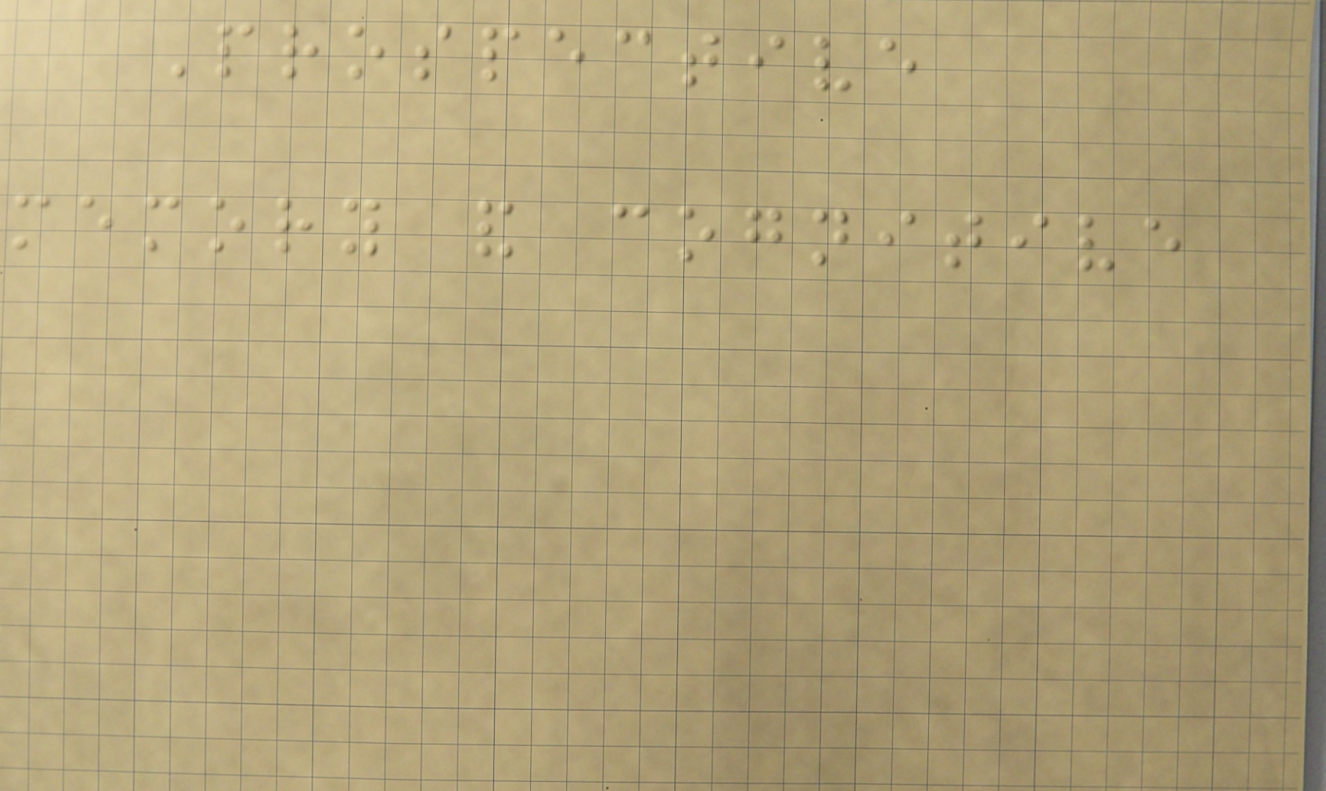Prospective
memory and cognitive
